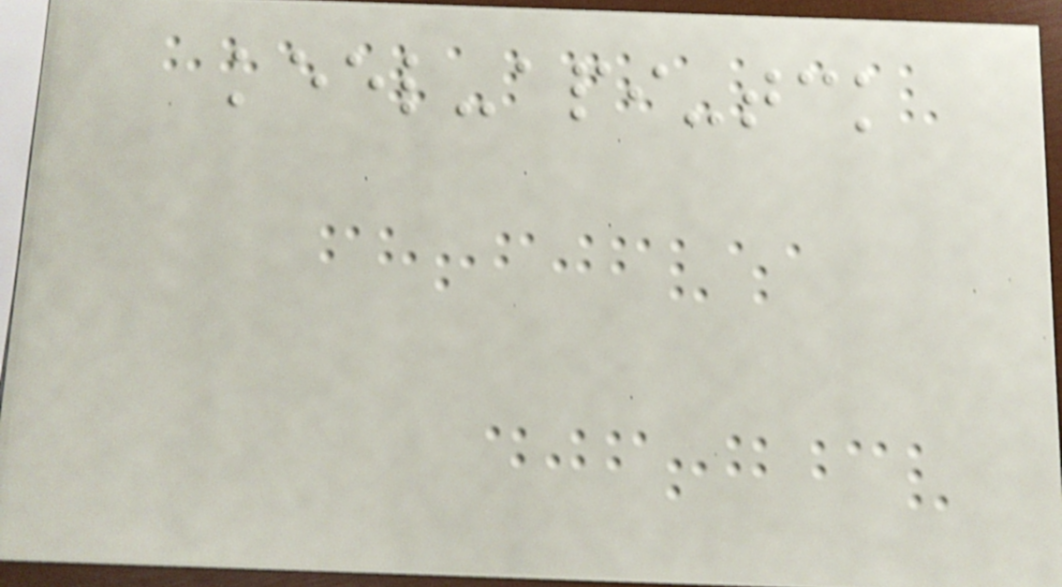keel-api-tck
